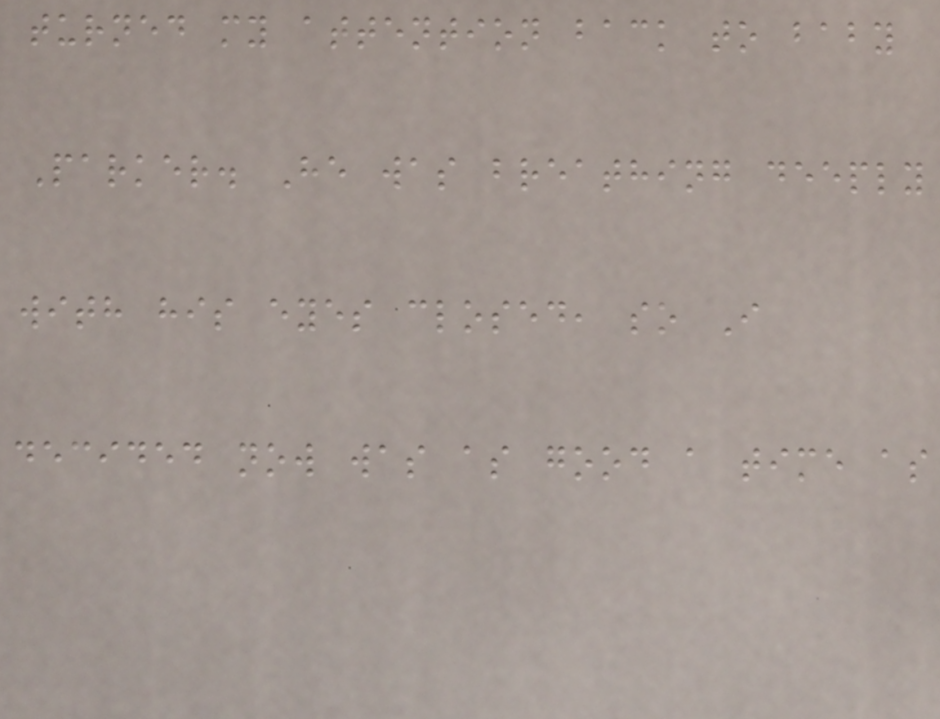turned my attention back to baby
Parker. He was breathing deeply
with his eyes closed, so I
decided now was as good a time as
